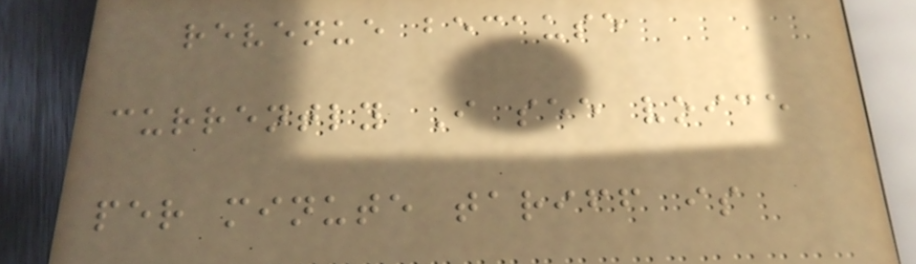revenue because
currently I see voice
per minute tariff is
